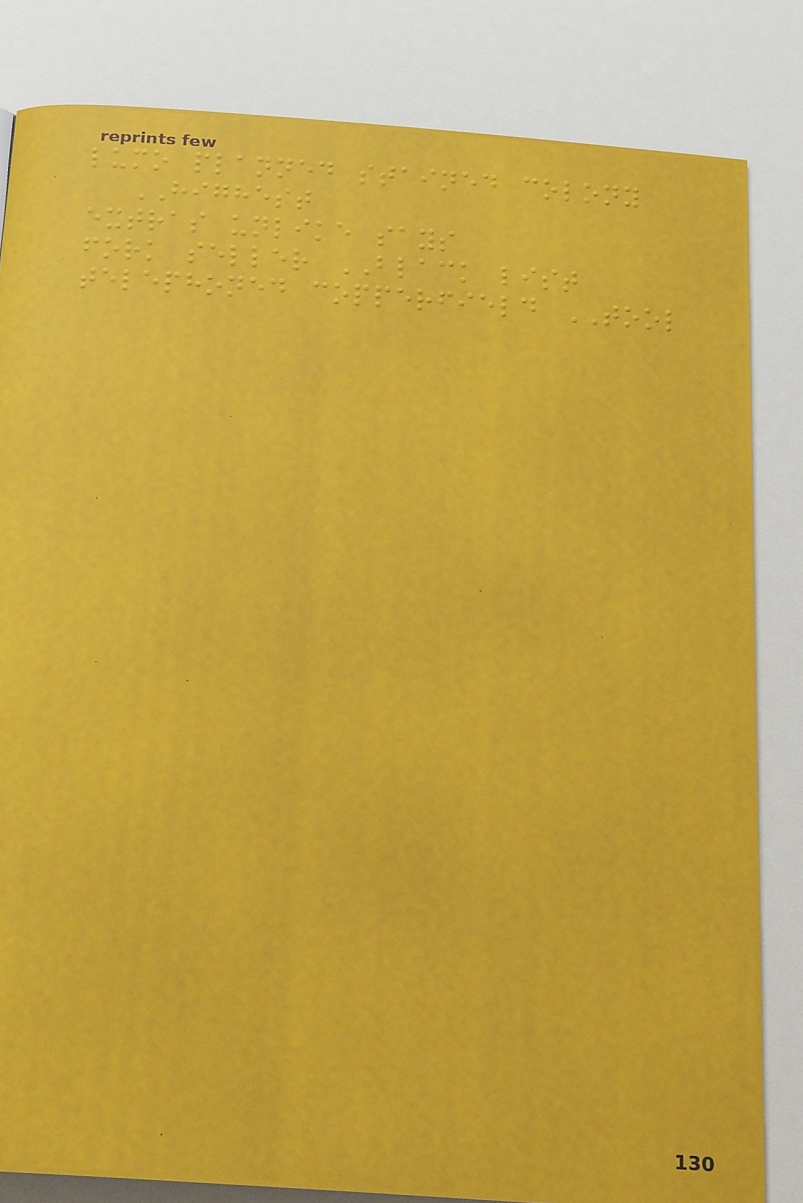lumo planned stained colony
HIGHEST
extras unlike says
fork seller BLACK list
telephoned copperfield TOOL
